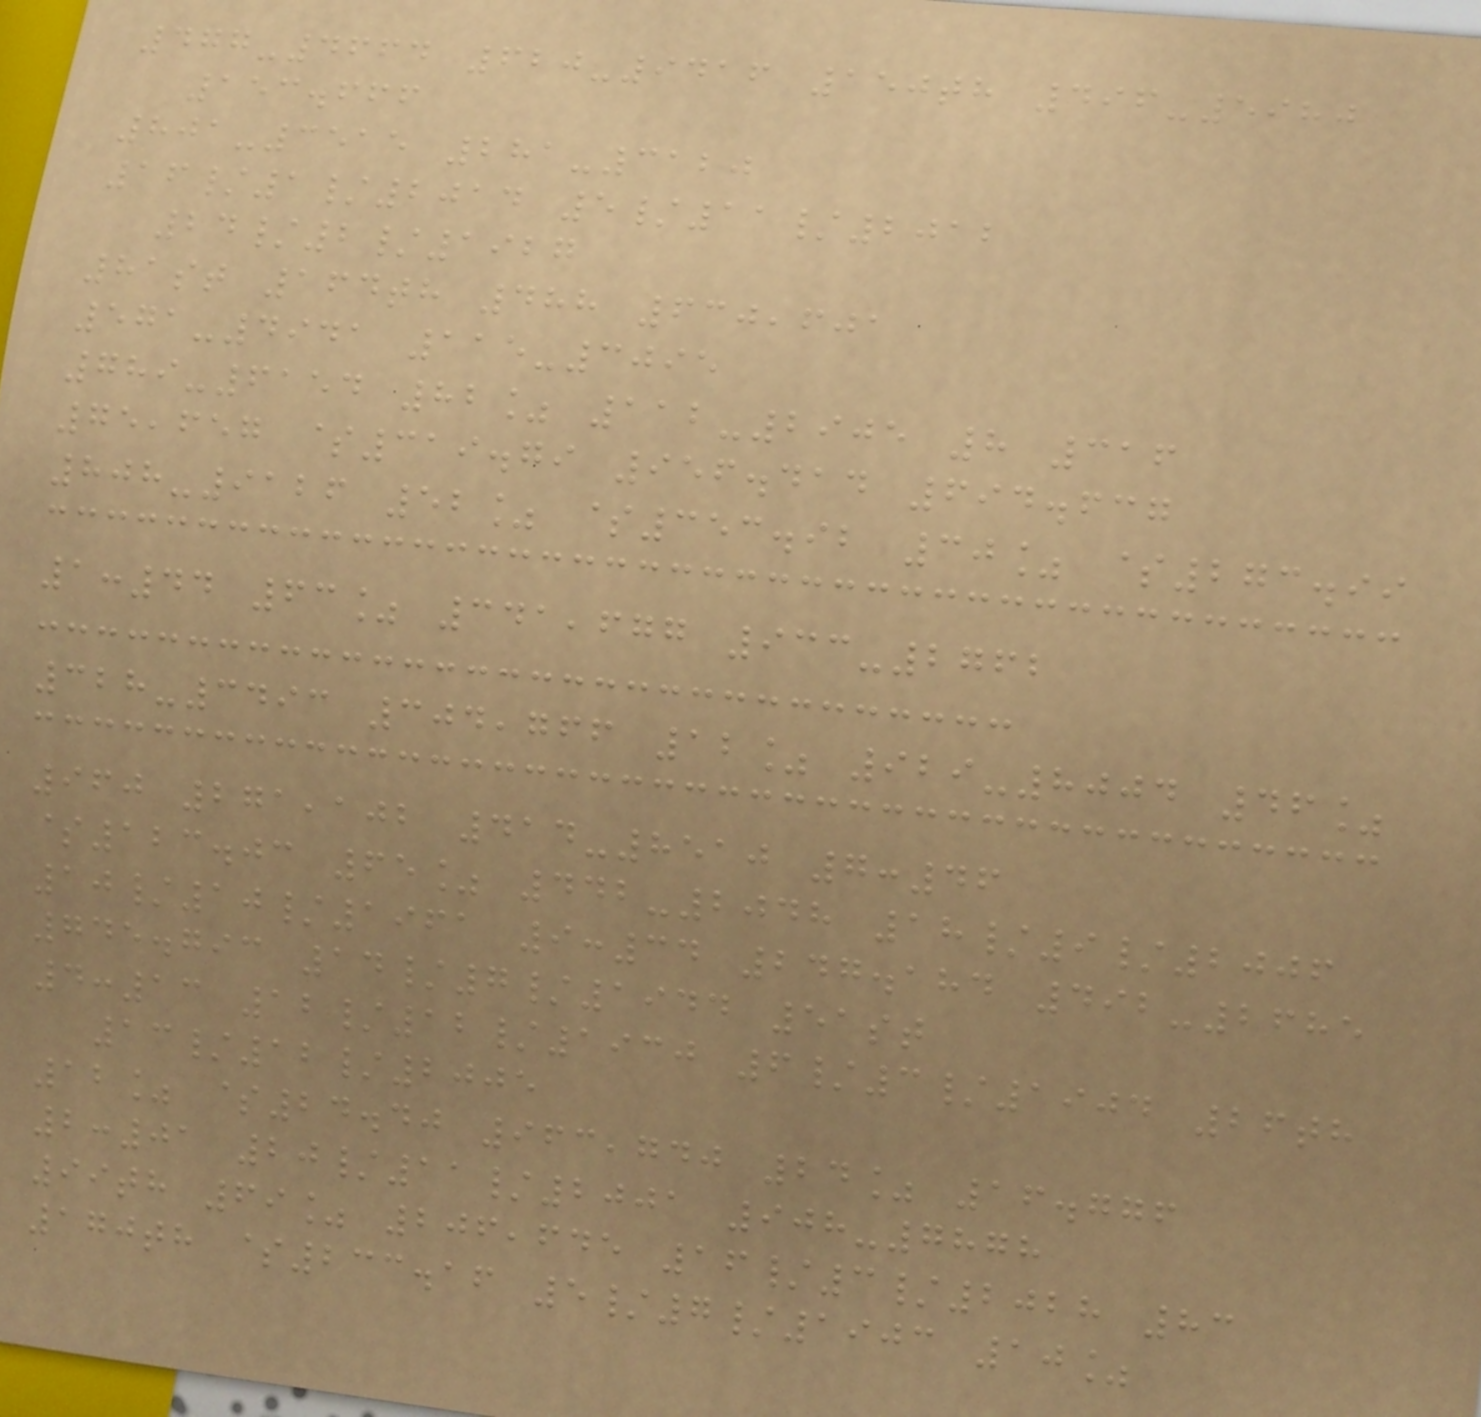477-4664 620-9416 150th 496-5980
153.666
801-3515 281-3120
16/1/2014 5/11/2012
24/2/1927
81st 164th 488 630,601
571-4941 115-3095
789-6154 82% 112-2905 8 316
75,657 $319.79 956.414 694.637
808-9126 52% $353.92 30% $273.99
1:44 63% 341,677 933-2762
328-3493 304,766 12% 929-8004 46%
960 271,102 414-8510 7:46
$123.03 65% 442-2048 18/9/2006
10/10/1961 9:34 247.184 492-2685
745.793 14/7/1944 51st
4:13 12/12/1930 6/3/1904 26th
13/12/2005
12% $24.40 963,740 24% 16.776
2:01 20/11/2001 908-7878
99th 69% 206,645 16/3/2028 83
170th $233.16 5/7/1903 10%
